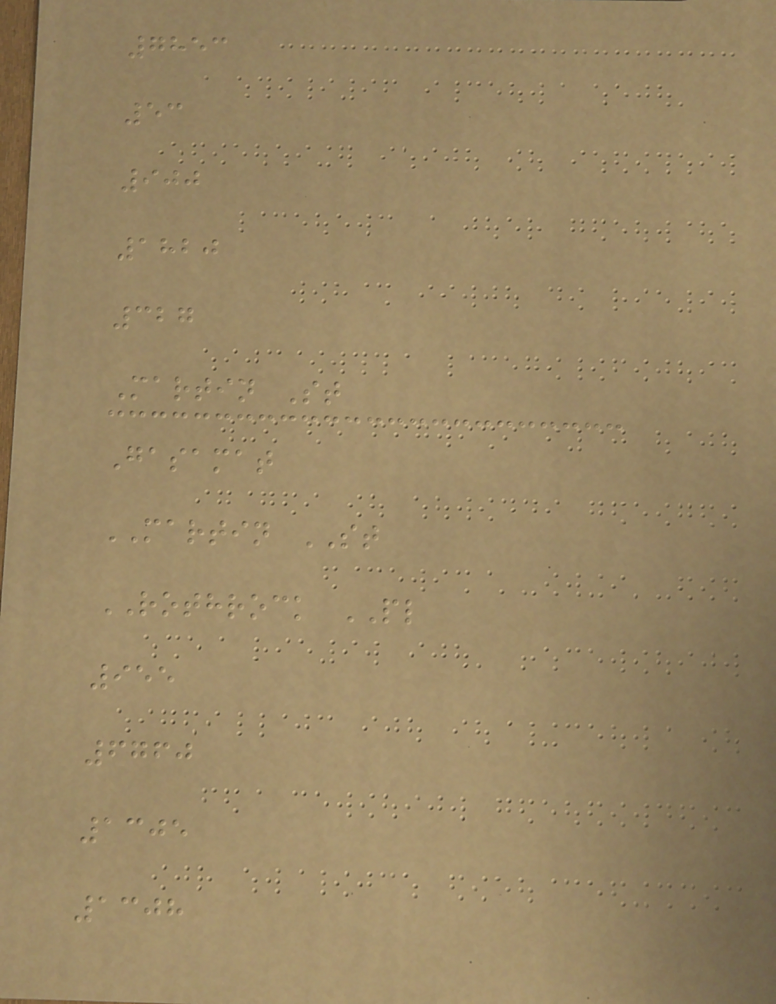7853
53
900
1820
327
Martin St
Gasamat
MARTIN ST
ROTHROCK PL
955
6760
1305
1308
